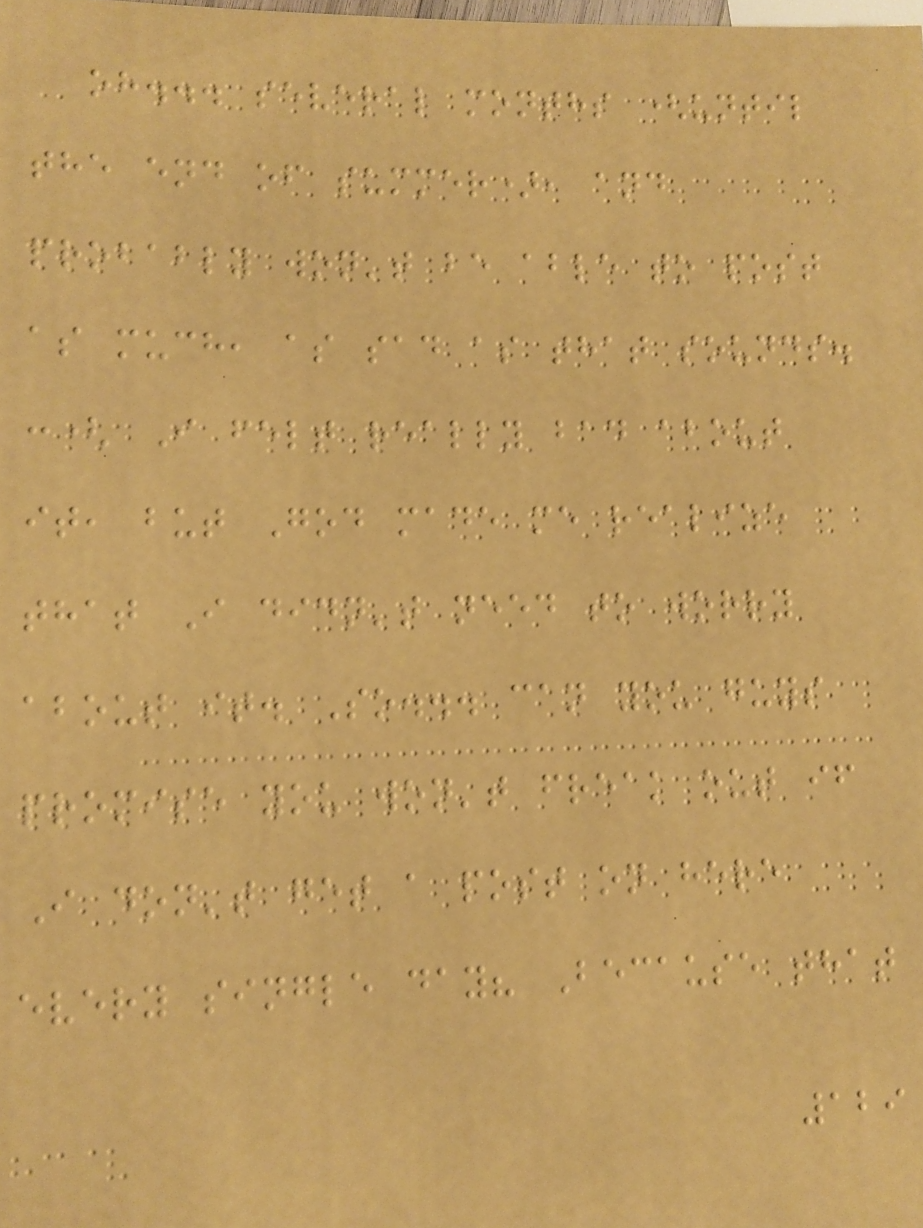oh... several months (until
the end of summer), and
probably won't be able to post
as much, as sad as that sounds.
:( I felt really bad about
it, but God made me realize
that I didn't need to worry
about it. So... can you guys
promise you won't freak out if
I don't get a post on here
every single day? Because that
129
